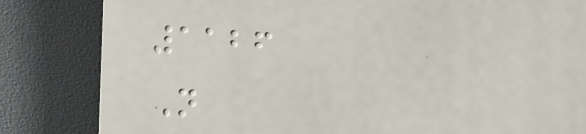1126
N
